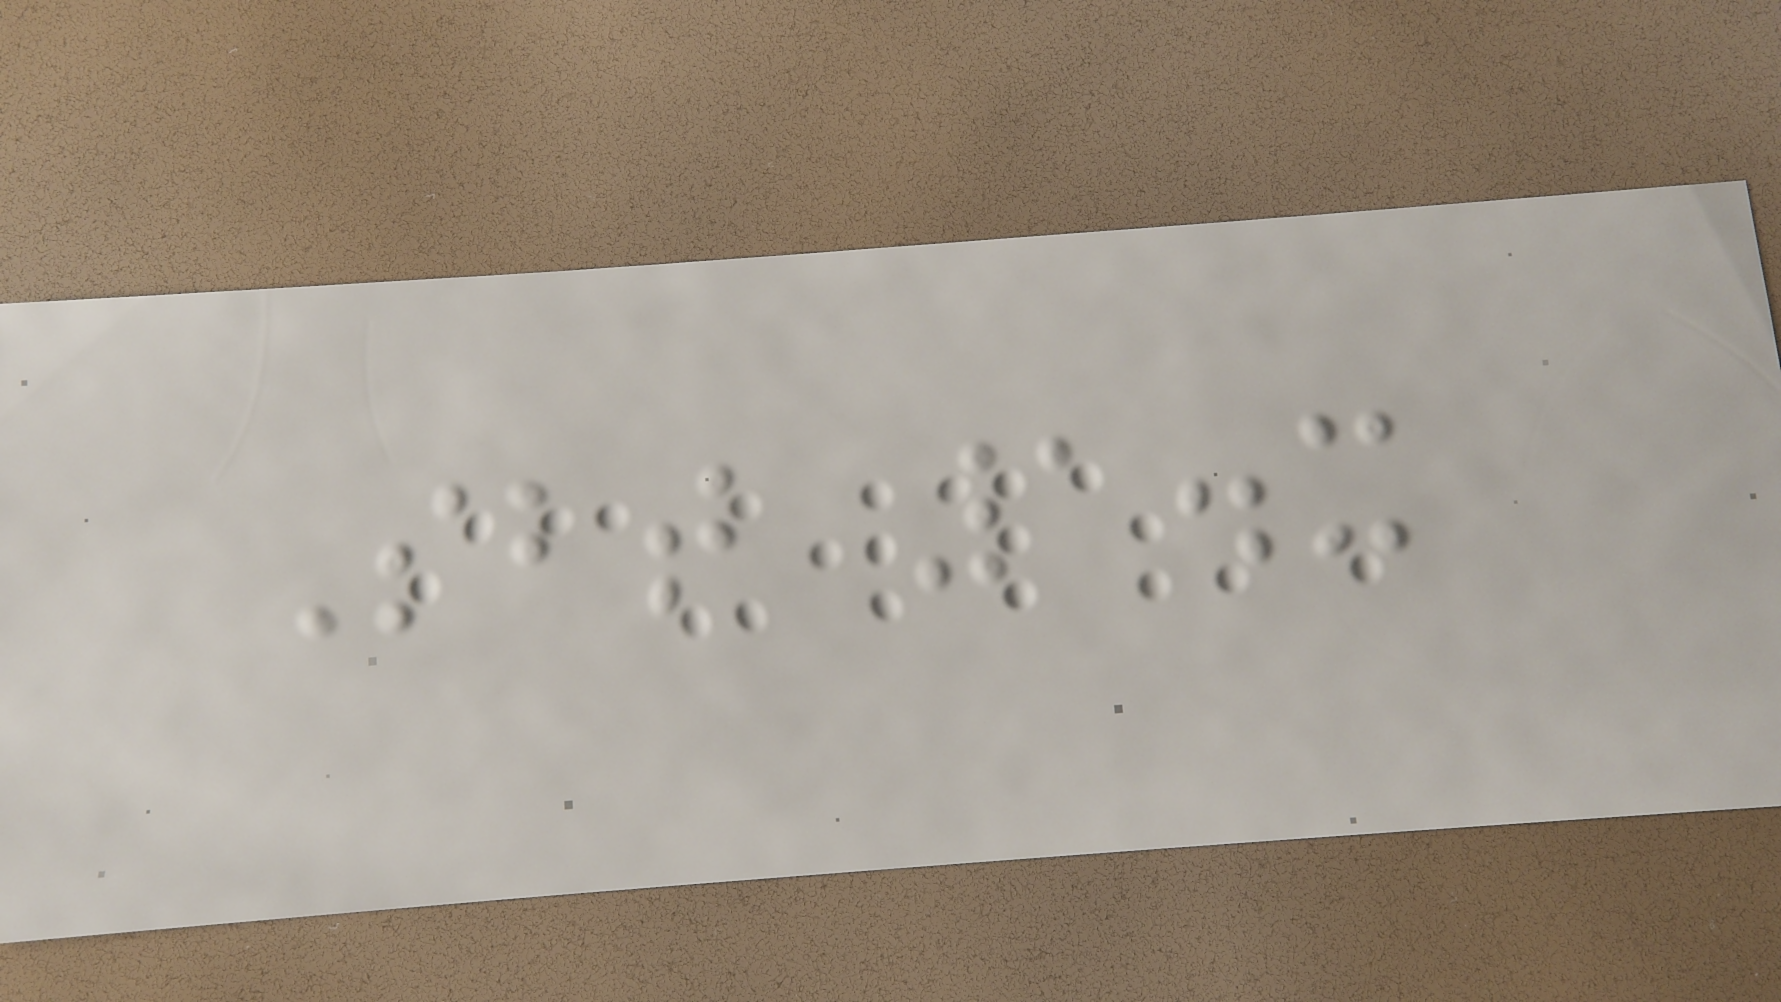Sbt 1.x
